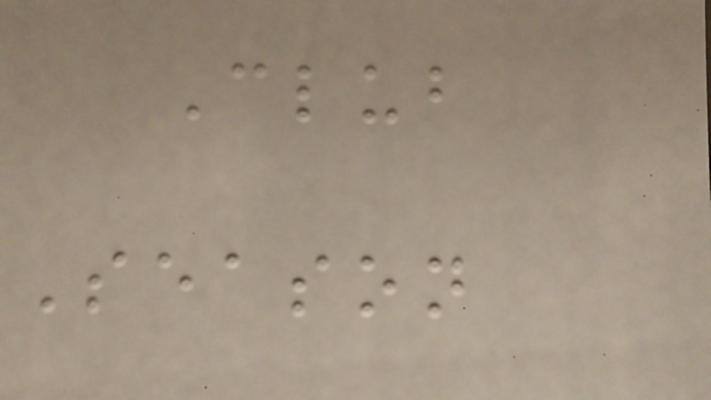Club
Season
